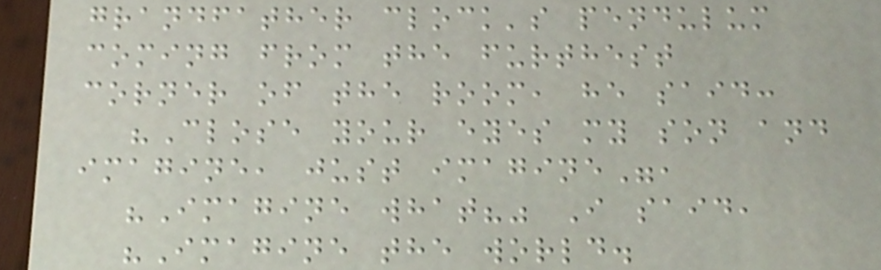grandfather clock's pendulum
coming from the furthest
corner of the room, he said:
"Close your eyes my son and
imagine, just imagine",
"Imagine what?" I said,
"Imagine the world.
